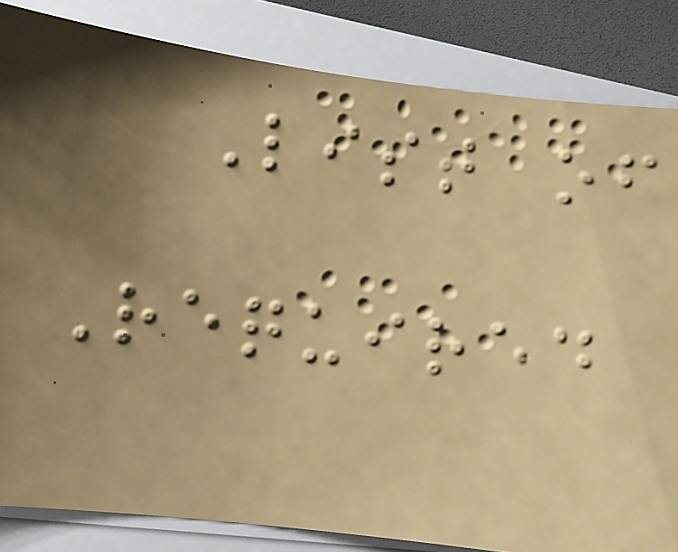List of
Required
